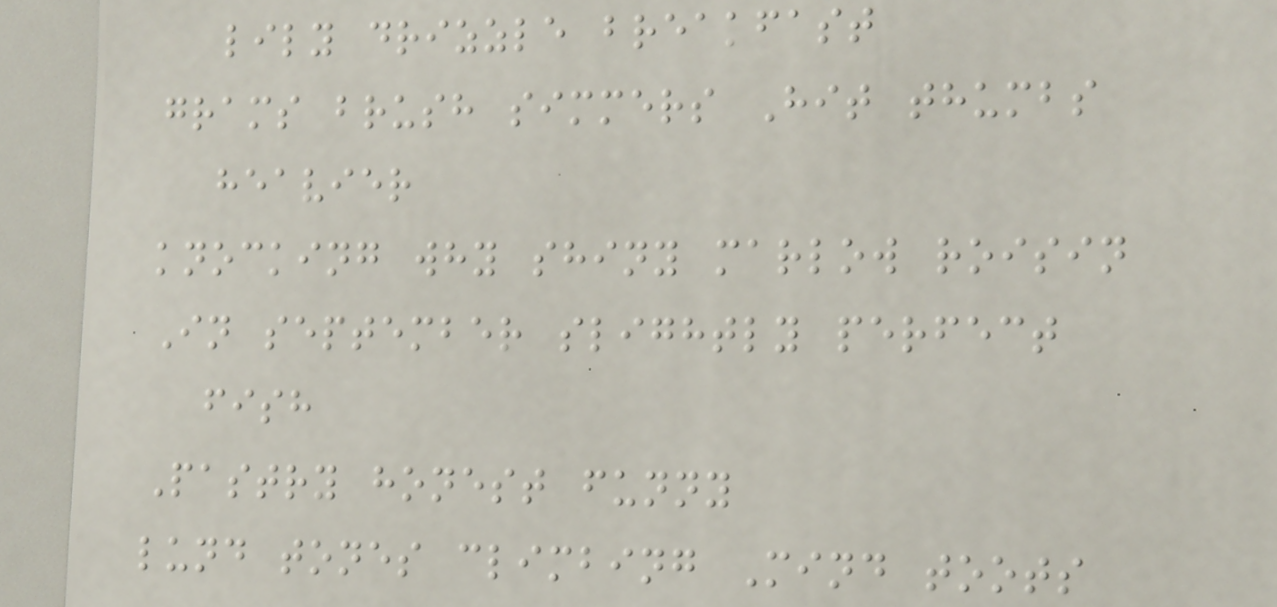lily drizzle breakfast
grams brush simmers Hit thumbs
heavier
knocking why shiny marlow roisin
In september slightly perfect
fish
Pastry honest funny
lund tones climbing Mind toots
